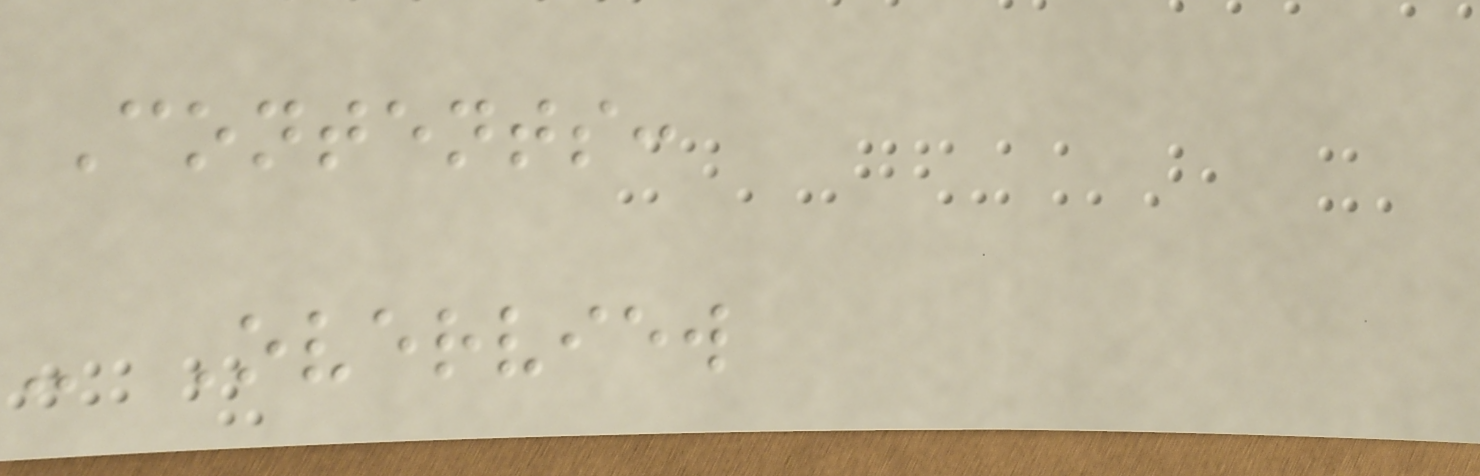Contents:
- Overview
